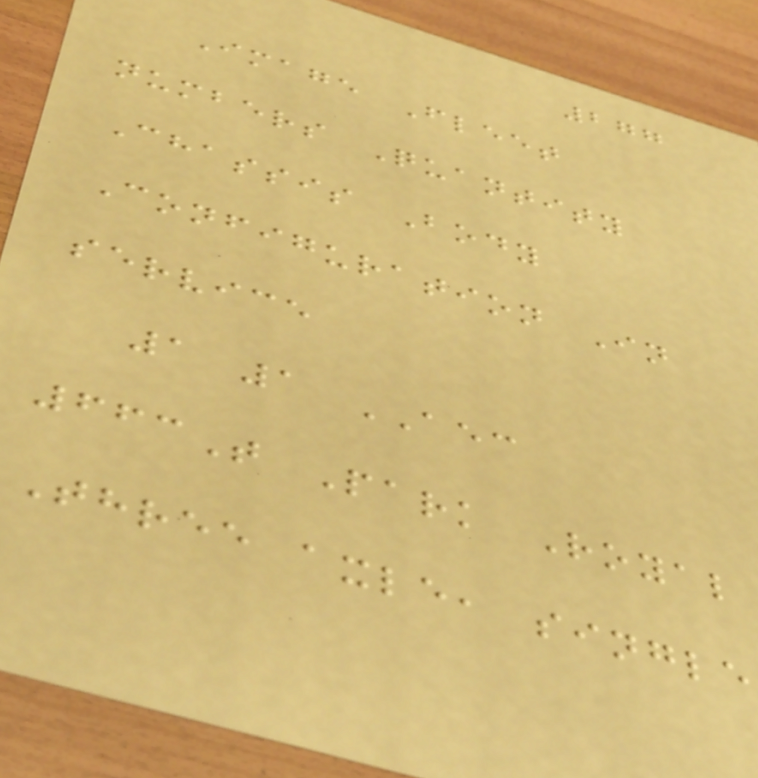277
Image Fleet
numbers Quantity
Chassis Body
Configuration In
service
1 1 AEC
663T Park Royal
Three axle, single
